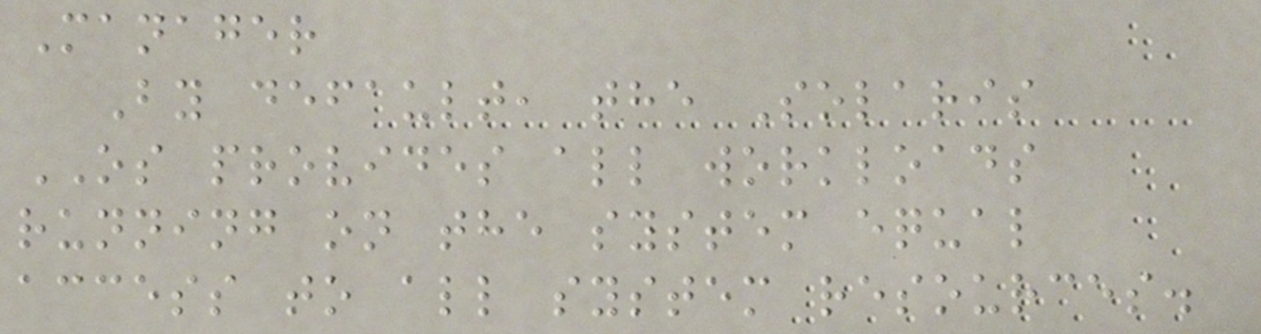Manager
By default, the Solaris
OS provides all workloads
running on the system equal
access to all system resources.
